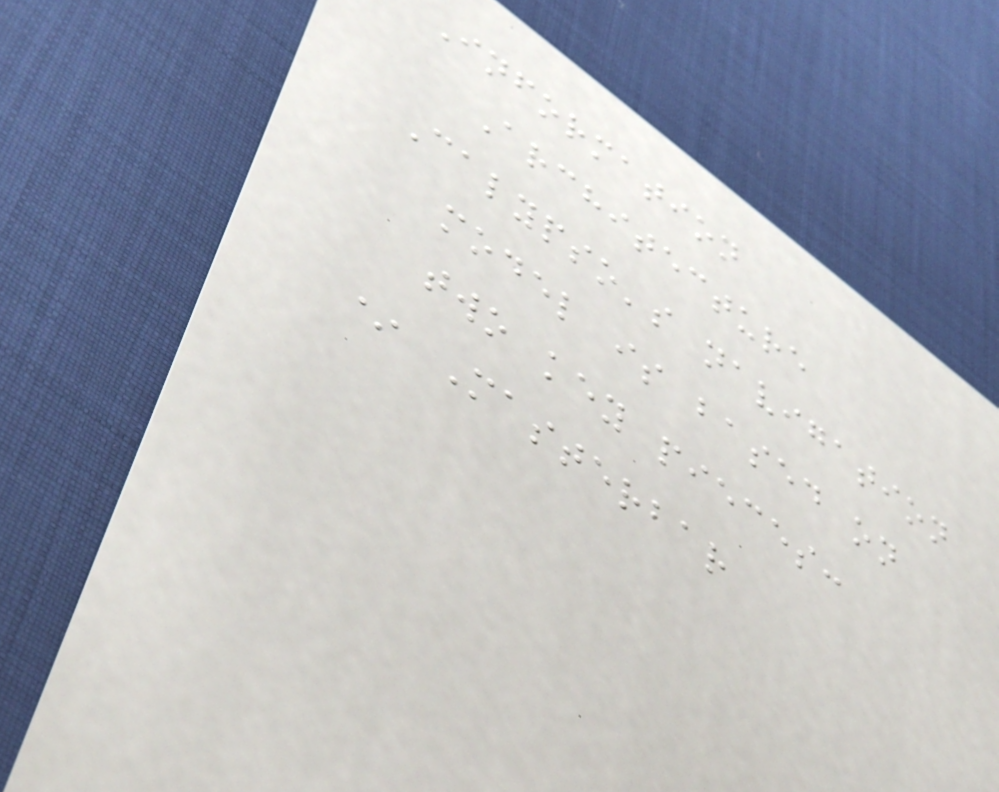Information
Architecture
Calypso's navigation
model is based on
two key pieces:
* Masterbar
